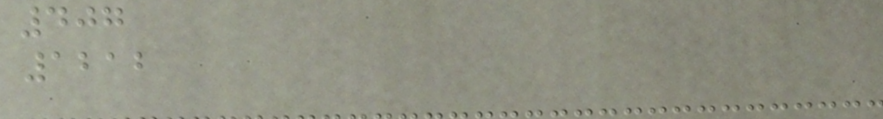407
1212
